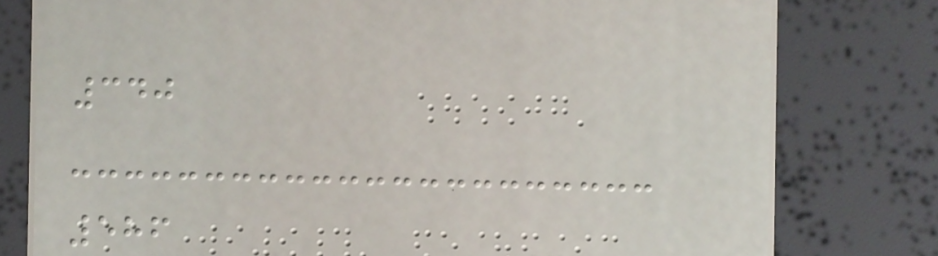340
586
